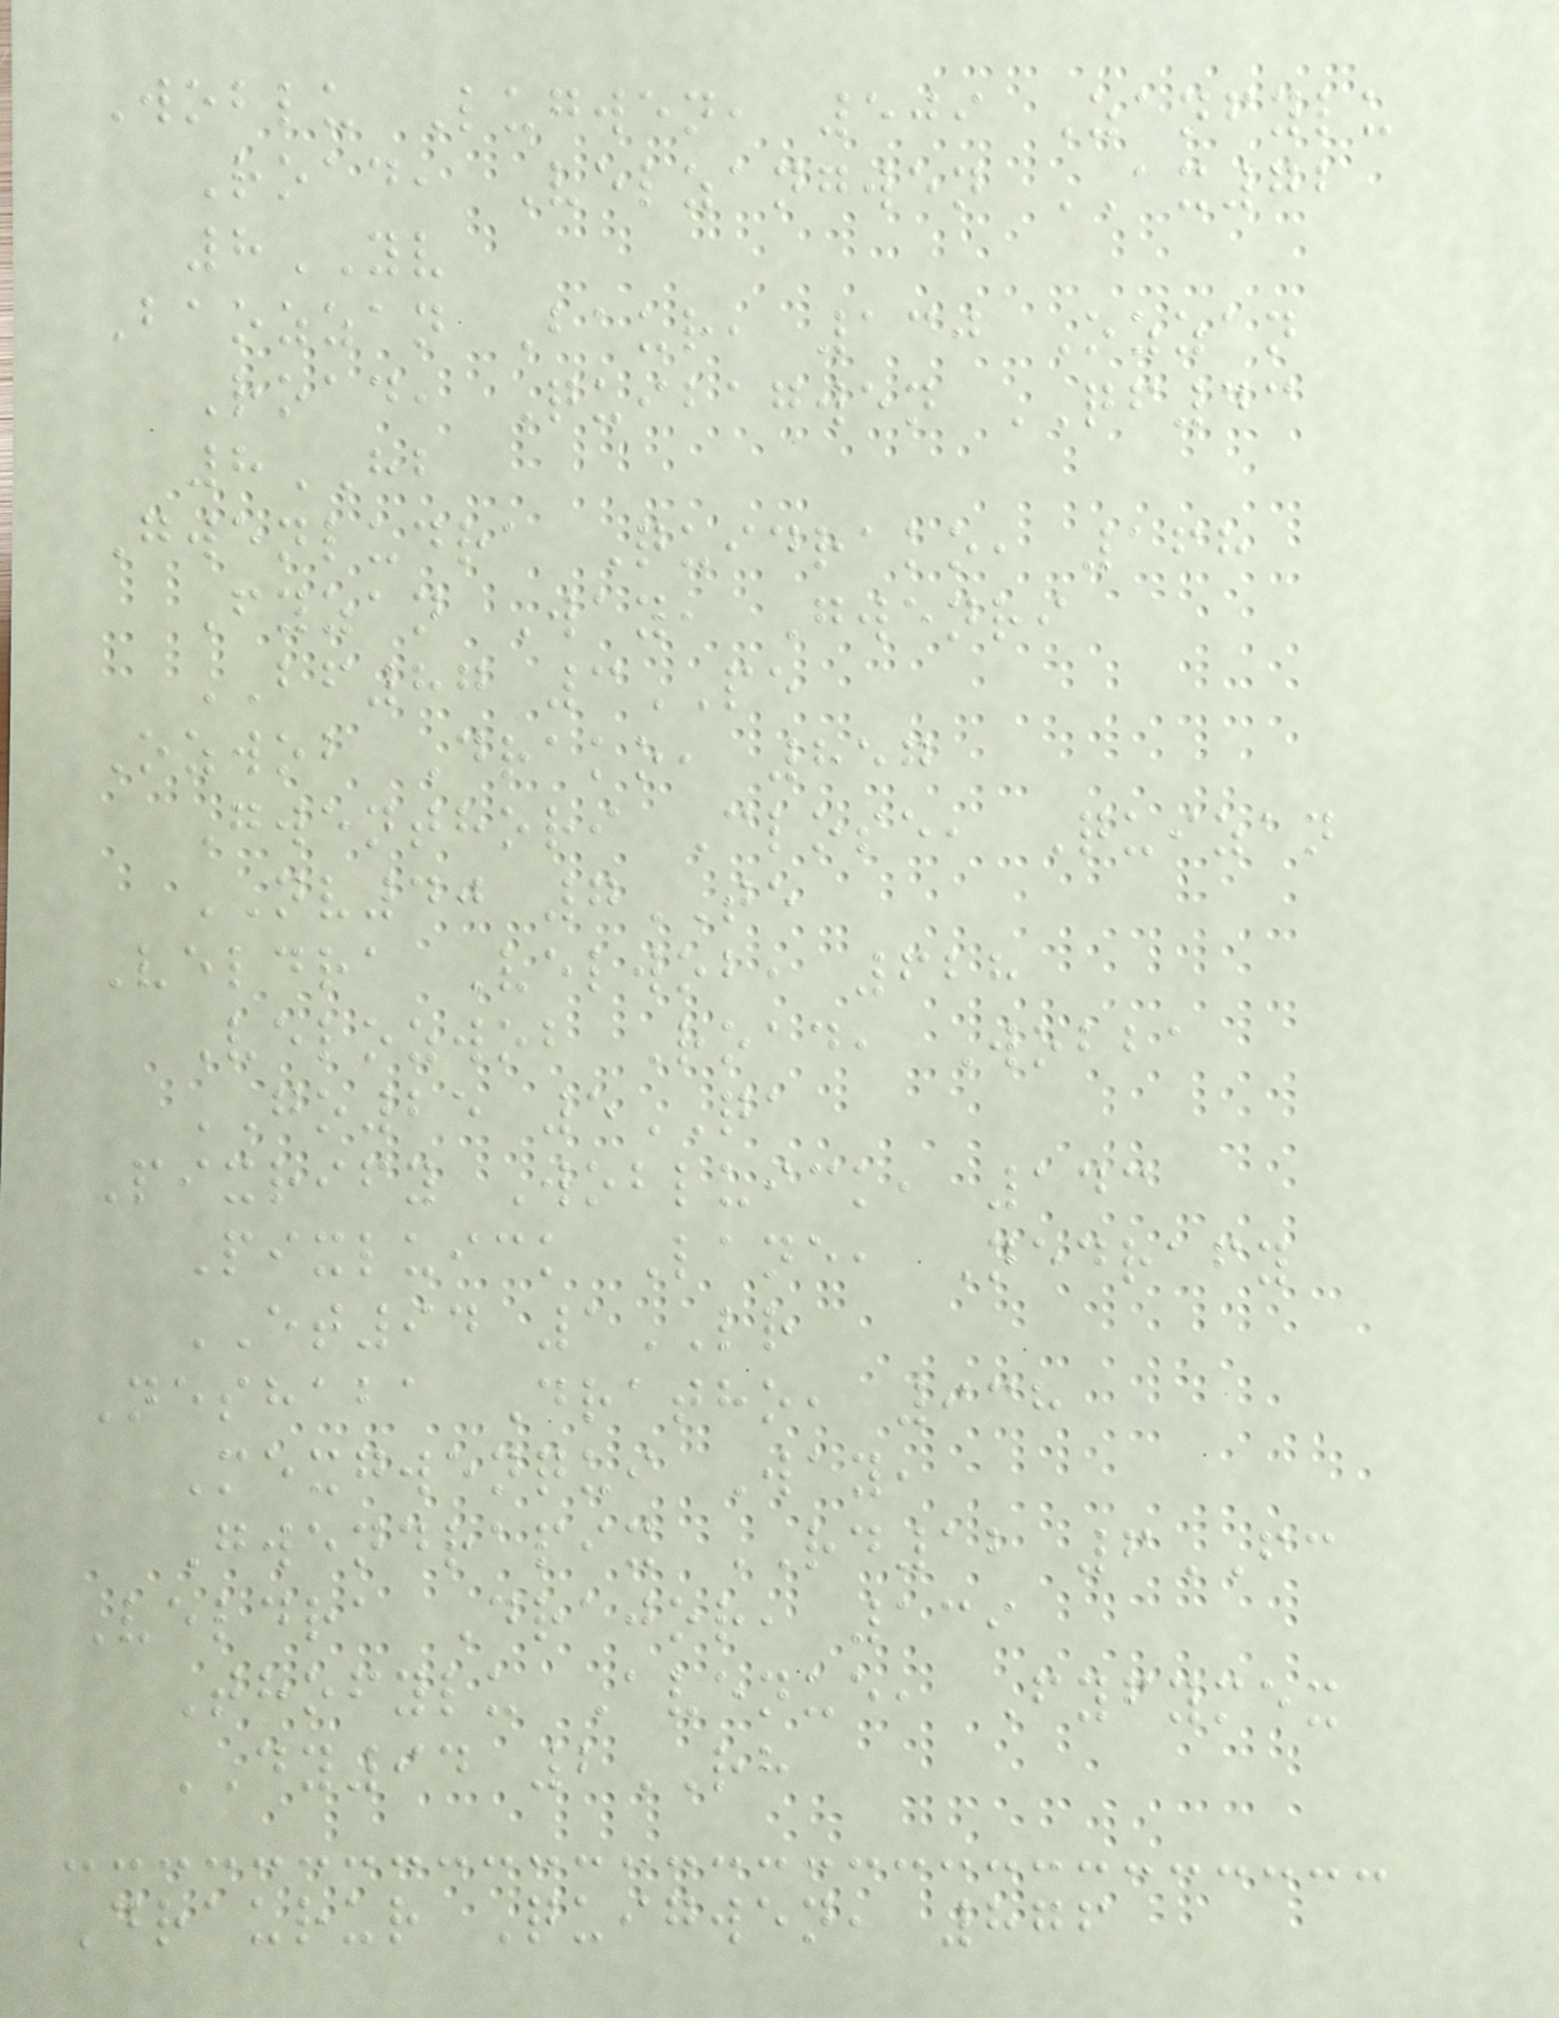Woblu Lugwen, 509 Zanfylu
Road, Velzangwen AX72
8YV
Baozzan Baur, 130 Ozzan
Road, Quibagwen QF43
8HB
Gwenludra Quidrako, 168
Fyzan Way, Gwenri
BF87 3PE
Ozwob Drako, 857
Gwenthori Close, Quizan
NV40 7TE
Veldra Velwob, 628
Velozwob Road, Wobba
GO25 5QA
Pixrify Wobluick, 143
Pixluick Lane, Nedrafy
ET94 1LR
Neshaba Dratho, 938
Mexgwenqui Way,
Gwendrapix RD12 6FC
Veldra Drajor, 139
Thofylu Avenue, Fyfymex
DY94 2RH
Draurur Quigwen, 876
